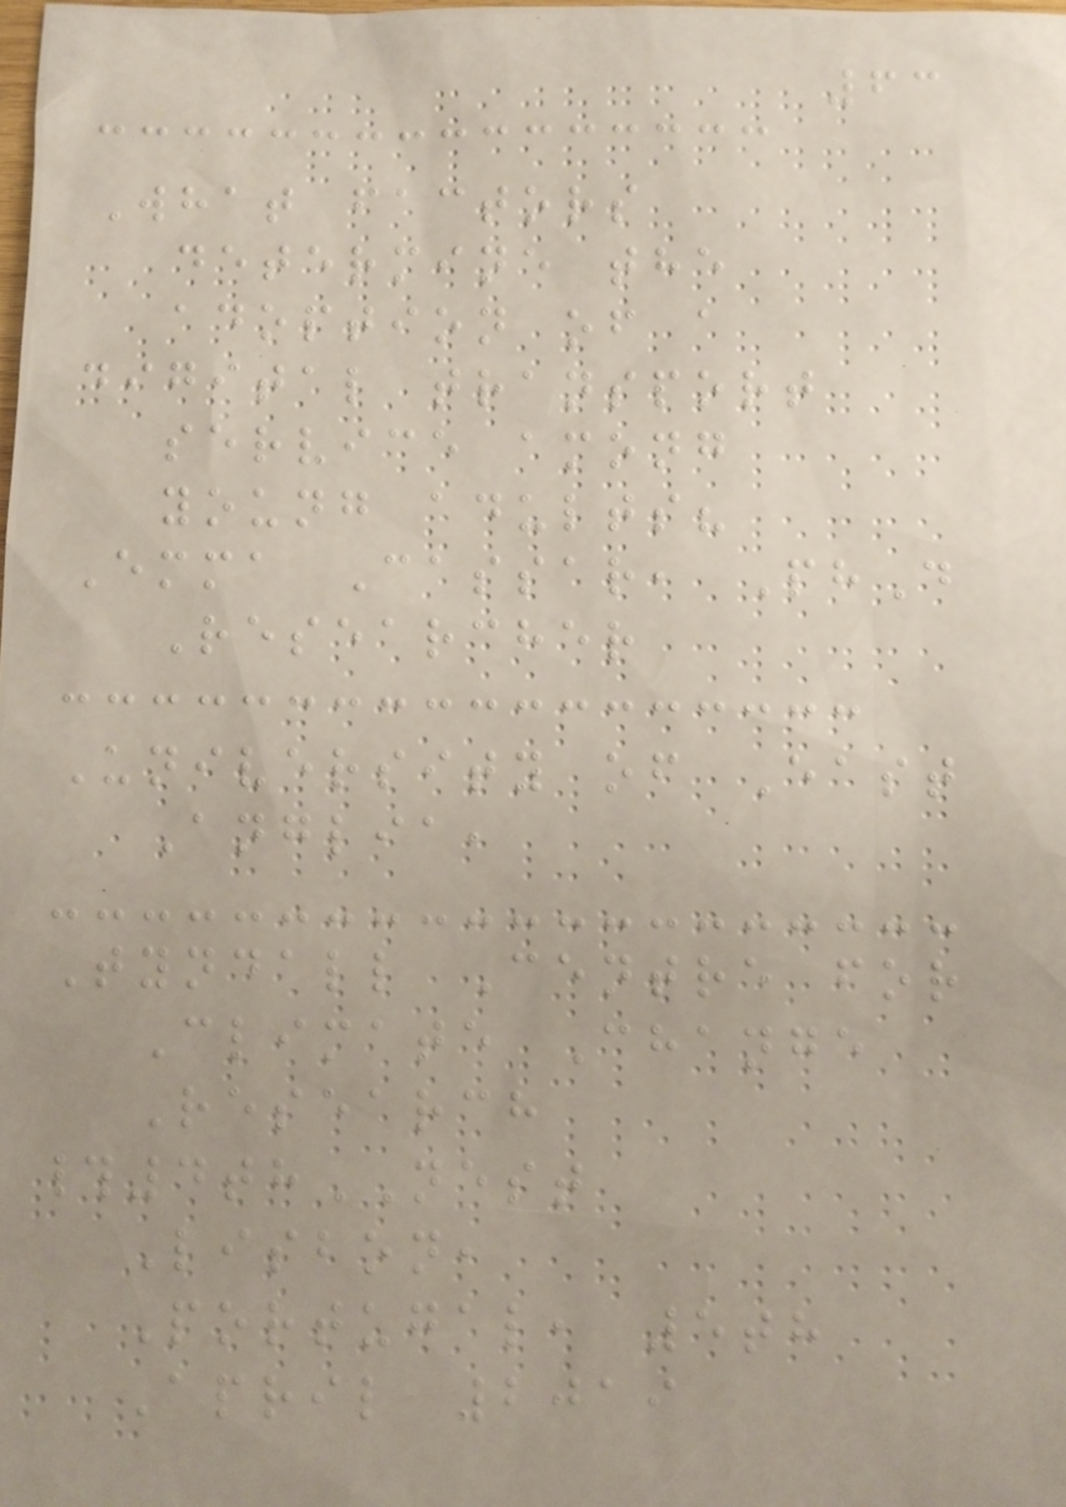63
What factors
determine the
adoption of a
digital transport
service among
young adults?
Emma Cassar, PhD
Researcher
University of East
Anglia,
Tyndall Centre for
Climate Change
Research
#4thNEST
Lisbon,
Portugal, 5th
April 2019
